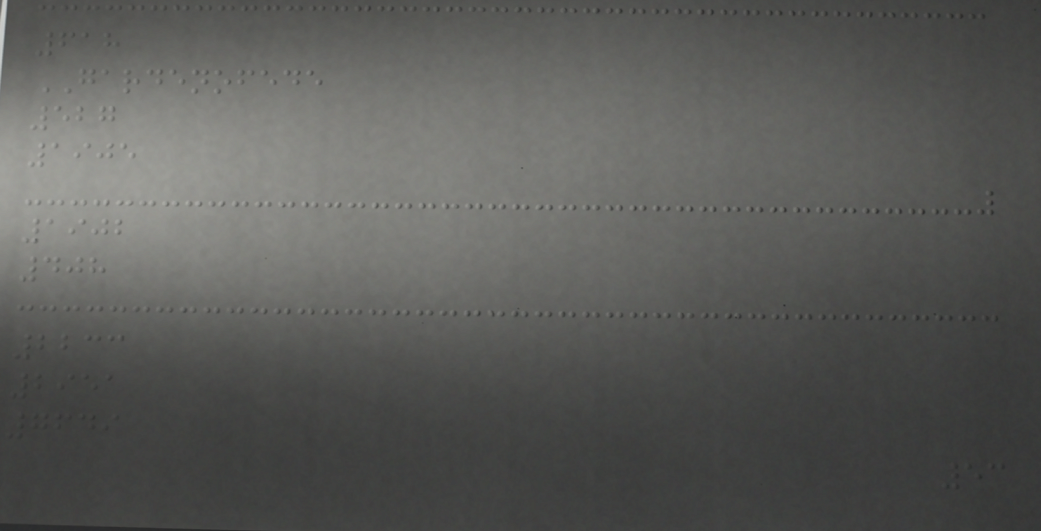618
GARDENOFEDE
527
1905
1902
408
2233
2951
7649
53
